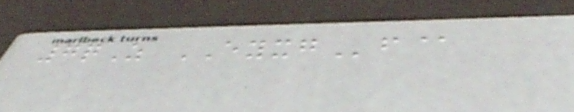7qZ EYXGf@
